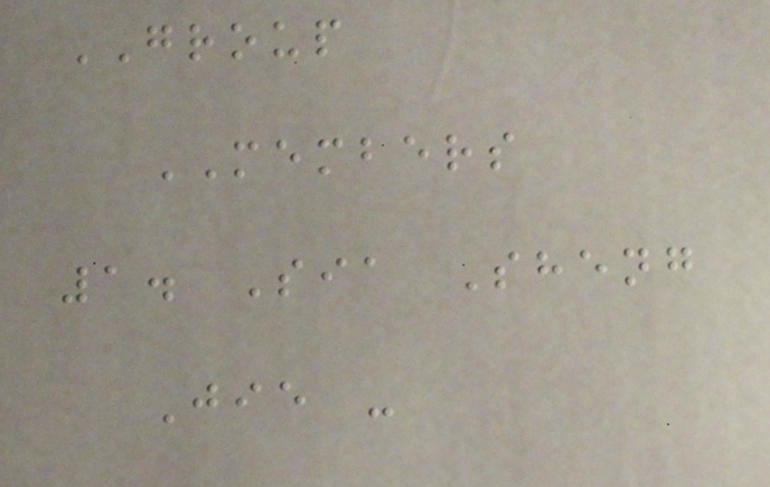GROUP
MEMBERS
1. Sia Sheng
Jie -
